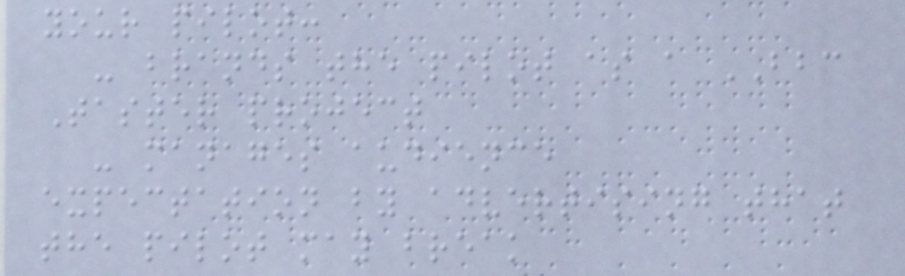your pilot:
- brands the pilot as a BBC
Taster project
- manages audience
expectation by advertising that
the pilot may break
